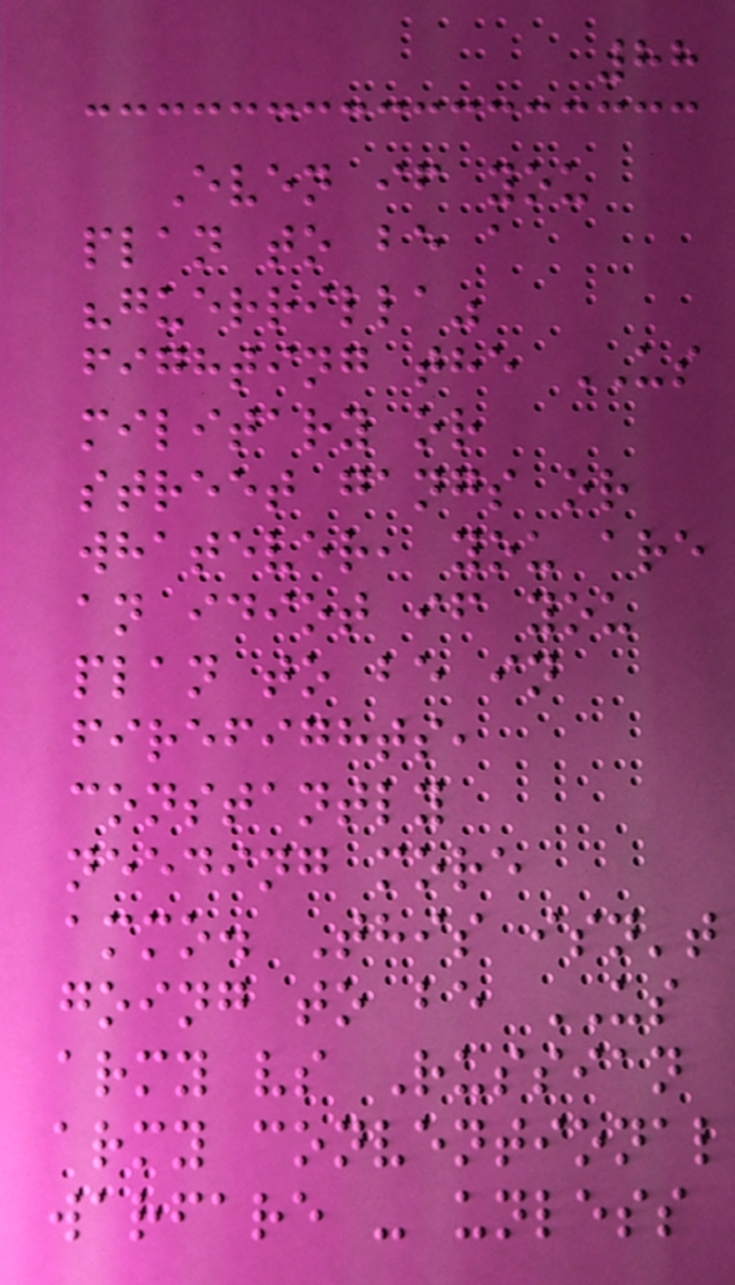88
Even if you
plan to be a
"guerrilla"
fighting the US
military or
street gangs or
whatever, you are
an idiot if you
plan to be in
firefights,
constantly
needing more
ammo. This isn't
going to be US
army vs Russian
army conventional
warfare - unless
